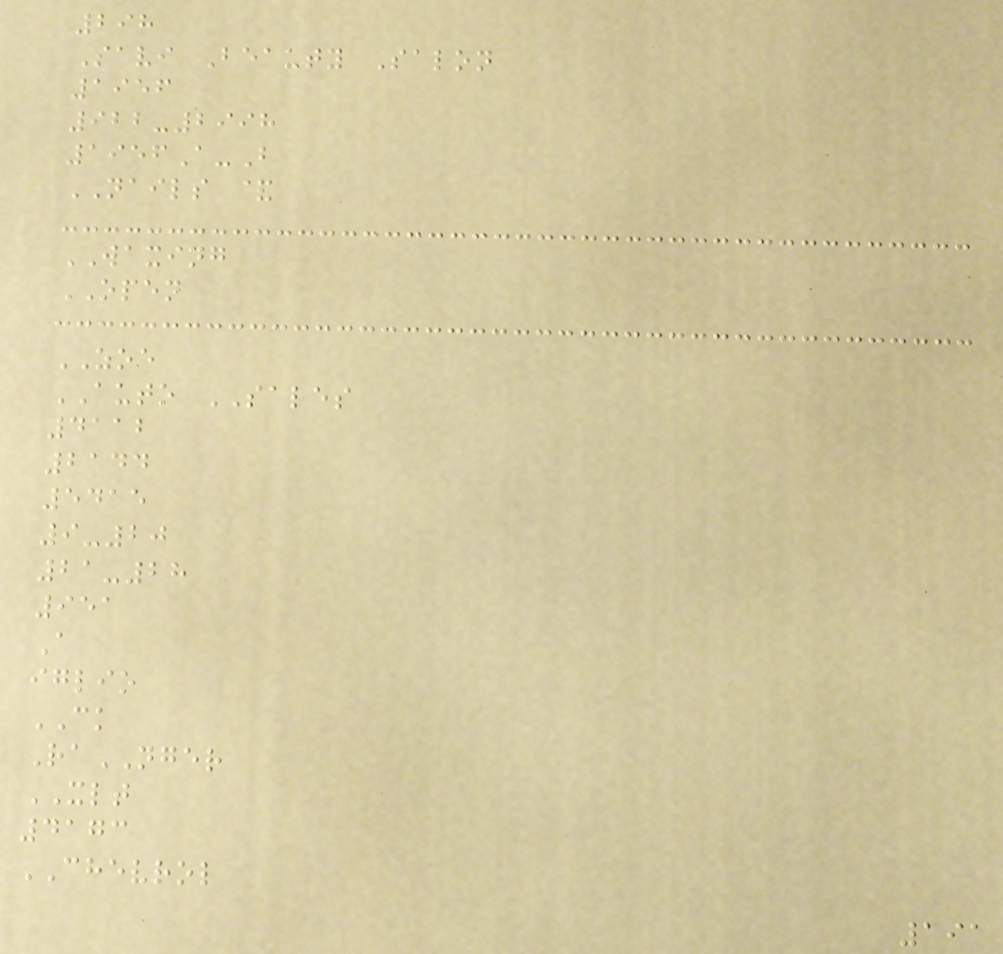298
Savi Beauty Salon
1956
922-2998
1956A-B
NAILS &
WAXING
OPEN
ZOE
AUTO SALES
4112
2144
5415
9-20
21-28
951
A
iglio
CK
RaNGER
XLT
4173
CHEVROL
191
